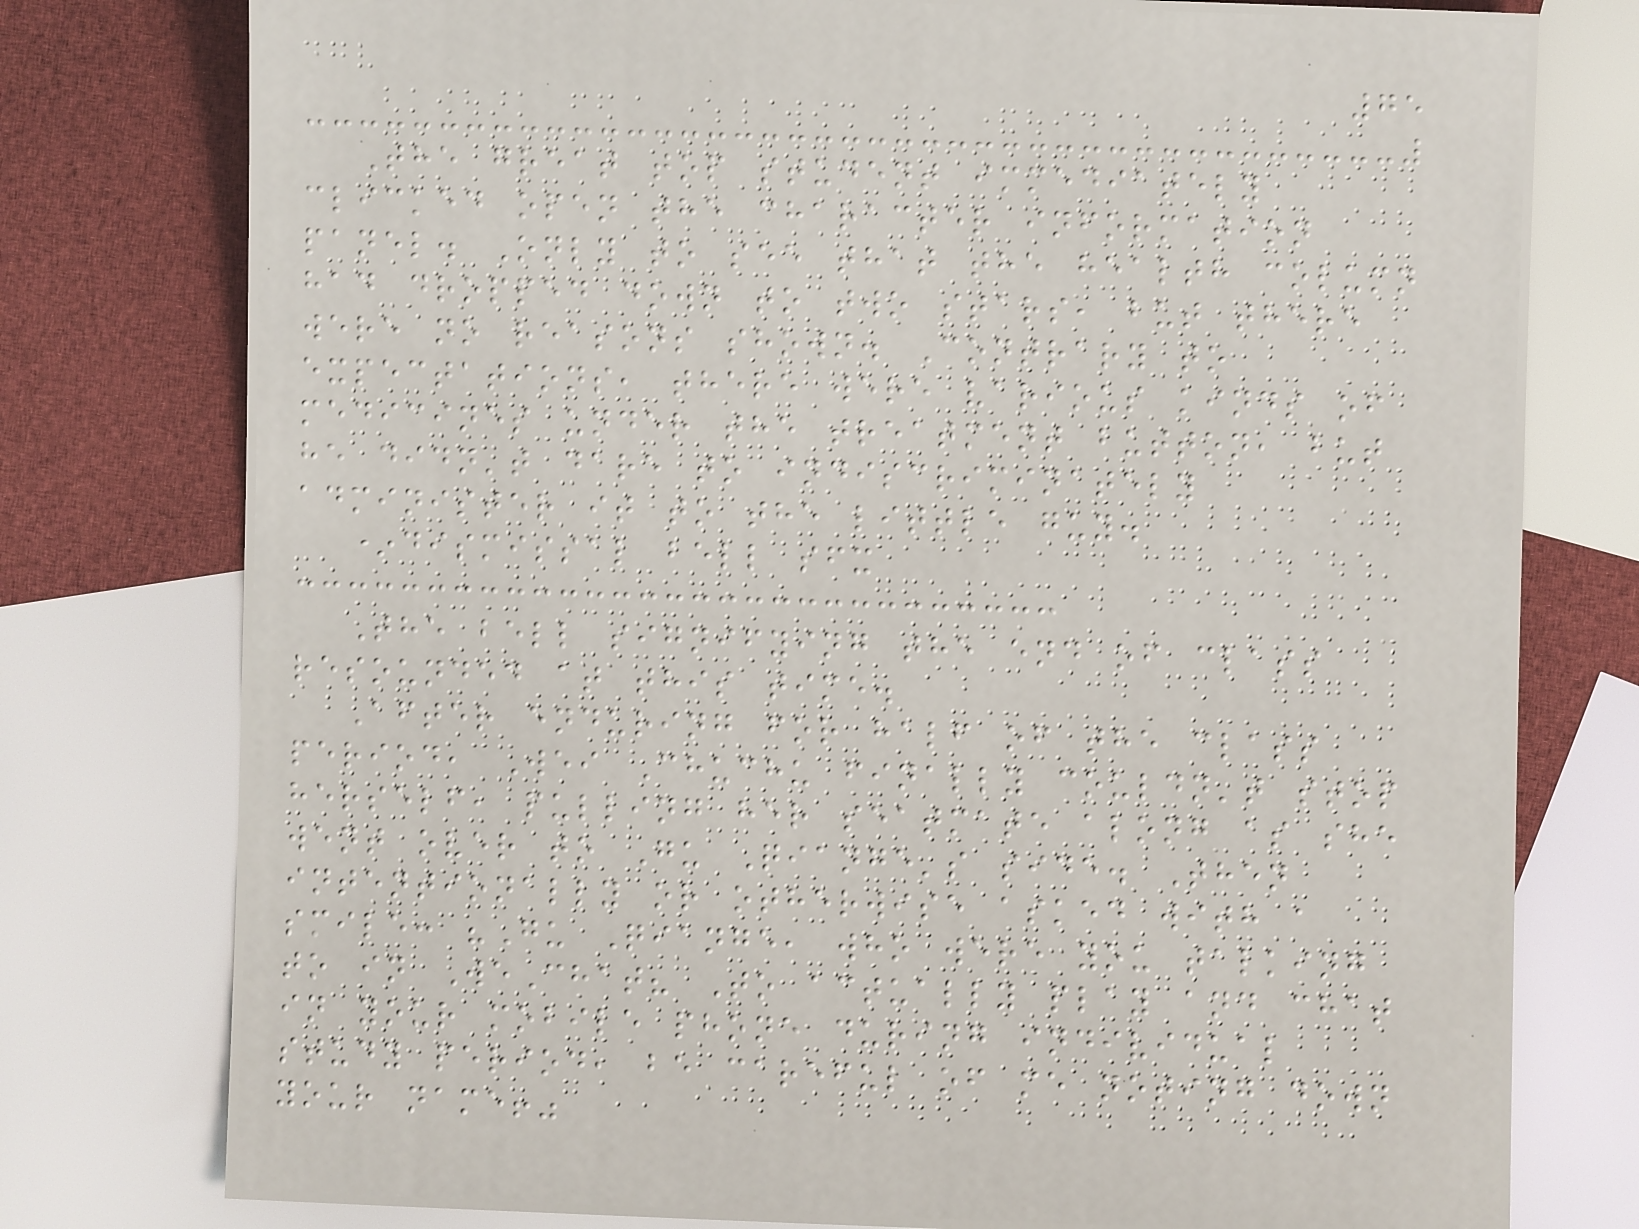75
The great top student immediately
clicked open the character information
panel. Only to see that the health column
had dropped down to two stars, but there
were no reasons shown. Contrary to
expectations, there were various kinds of
medicines under the treatment button, but
he didn't dare to indiscriminately
administer it to the little guy.
*dismissal bell sfx
The bell signifying the end of class
resounded at this time.
After enduring for half of the class
period, Wei Chuchu finally couldn't stop
herself, pulling her seatmate along as she
went over to Gu Qiange's side. Then
intentionally or otherwise asked with a
smile: "Gu Qiange, who were you talking
to in WeChat? To actually play and chat
in your mobile phone during individual
study period, be careful of me noting down
your name!"
